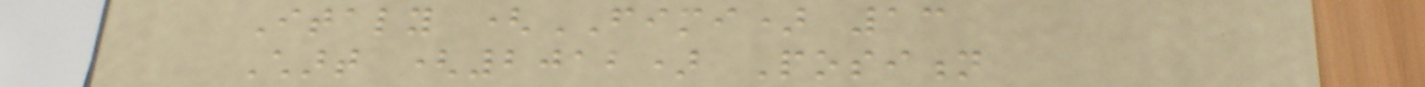Italy (FIMI) 13
Chart (2012) Position
